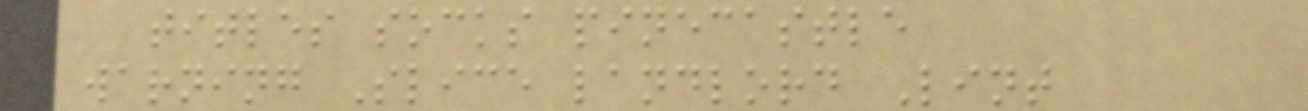titles socks pinecastle
warning Slice landlord Lint
